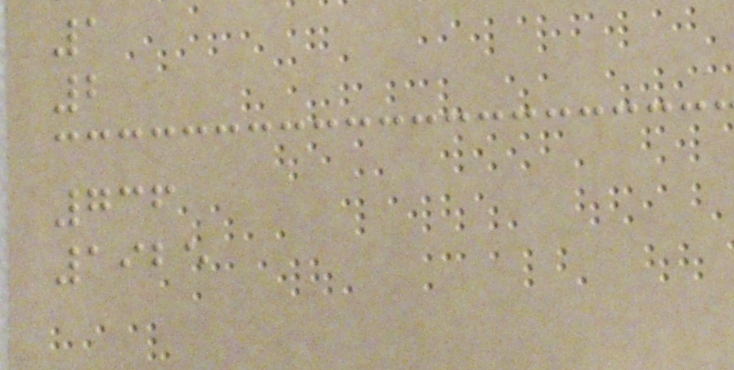1
2
736
1925
